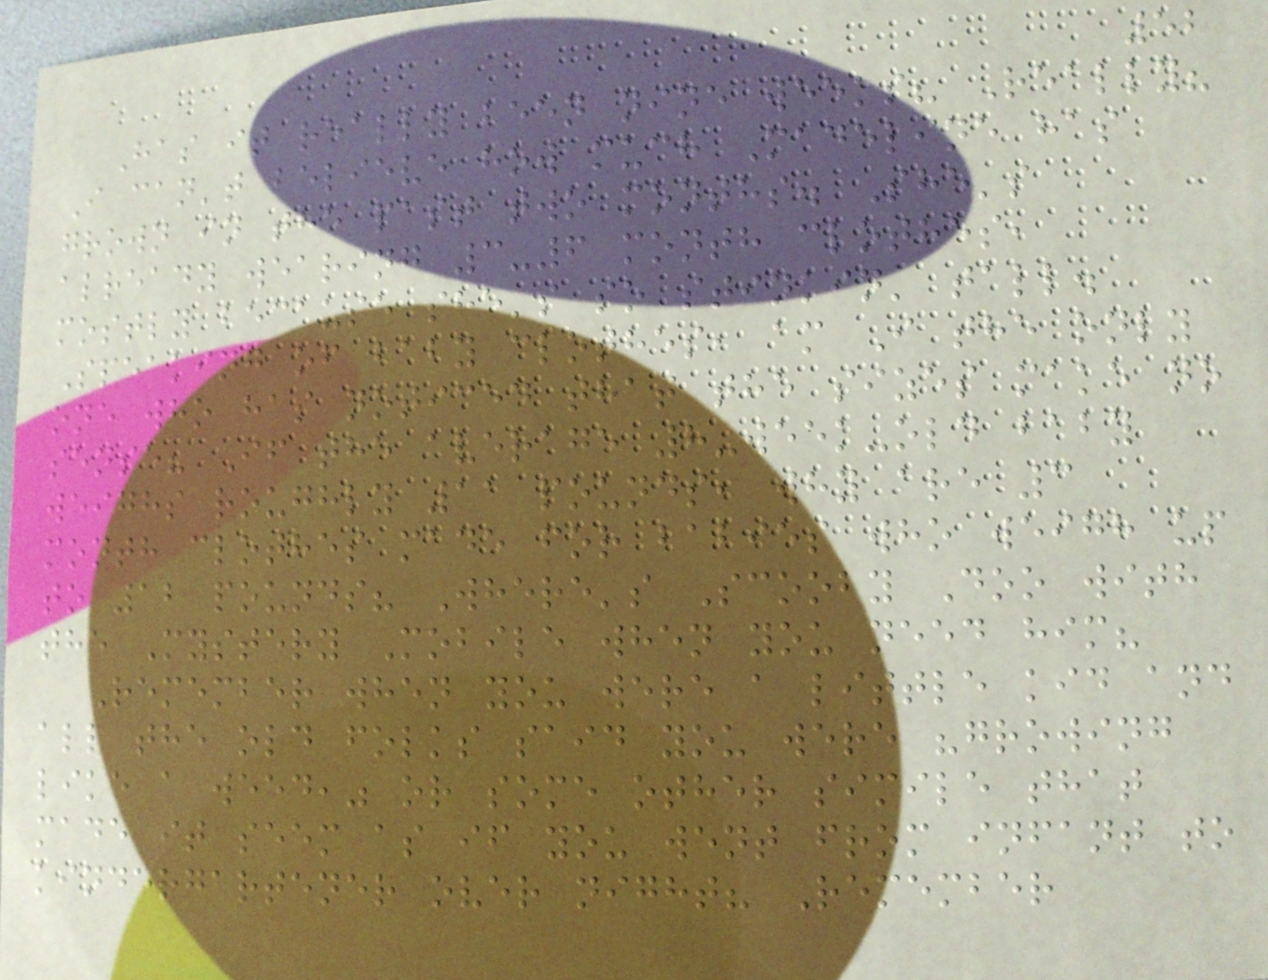52
Has it really been nine weeks? Really?
I can't believe how much Madeline has
grown in the past two months. She's
already wearing 3-6 month clothes,
mostly because she's so stinkin' tall.
Speaking of baby clothes, am I the only
one who has noticed that the sizes make no
sense? If the average 8-week-old baby
weighs roughly 11 pounds, why are 3
month clothes made for babies who weigh up
to 12 pounds? Where's Scooby Doo with
the Mystery Mobile when you need him?
Remember when you were a little kid and
all the old folks said you were "growing
like a weed," or some other simile that
made it seem as if you went from infant to
kindergartener over night? Remember
